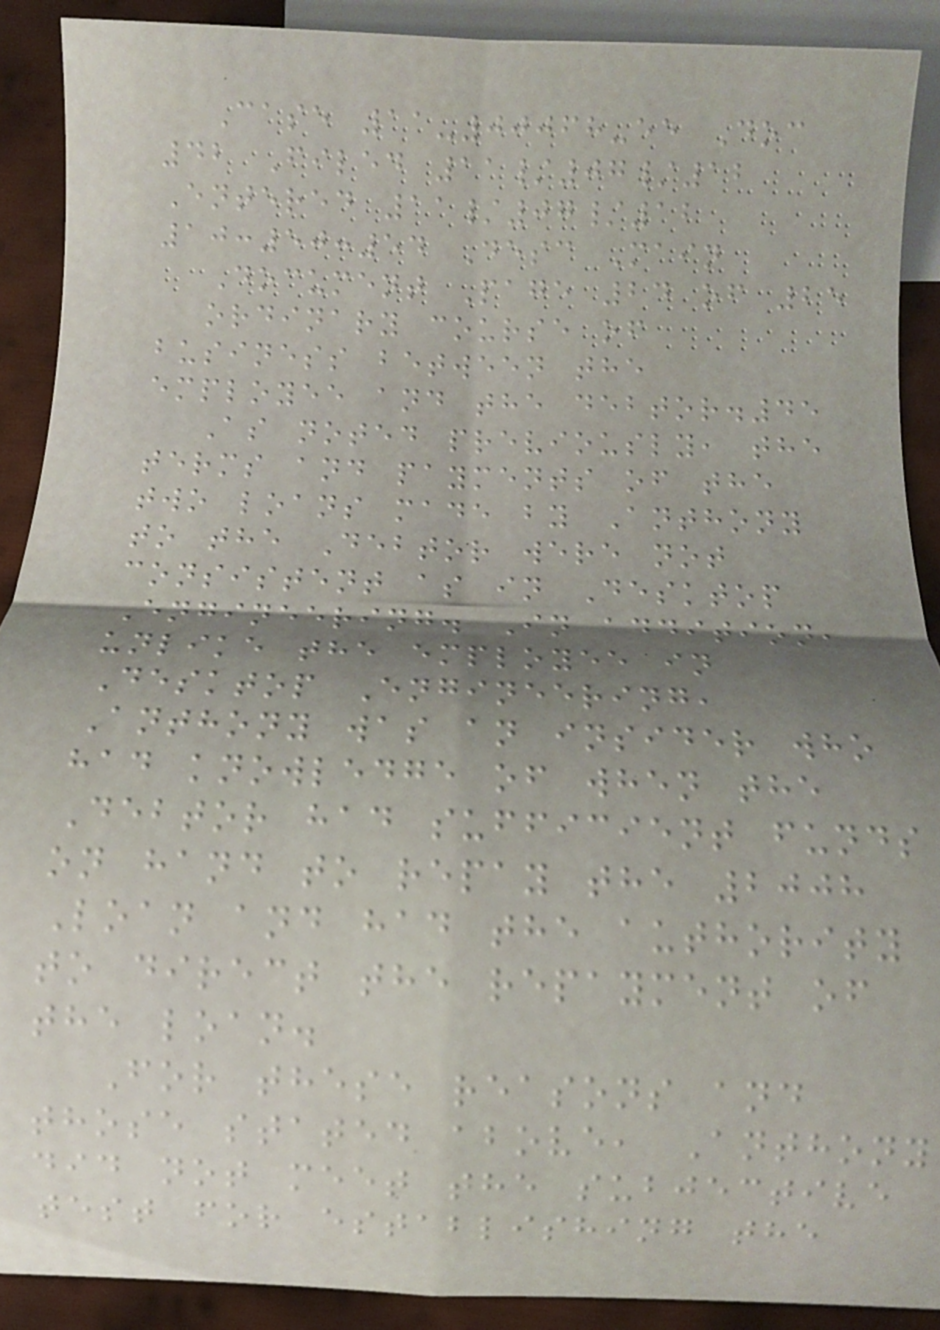Case 11-00068-ee Doc
42 Filed 11/07/12
Entered 11/07/12
10:50:54 Desc Main
Document Page 24 of 25
ordinary course of
business between the
employee and the debtor.45
As noted previously, the
terms and payments of the
two loans made by Anthony
to the Debtor were not
consistent as in Desktop
Engineering. In addition,
unlike the employee in
Desktop Engineering,
Anthony was an insider who
had knowledge of when the
Debtor had sufficient funds
on hand to repay the 2008
Loan and had the authority
to direct the repayment of
the loan.
For these reasons and
those stated above, Anthony
did not meet the subjective
test for establishing the
